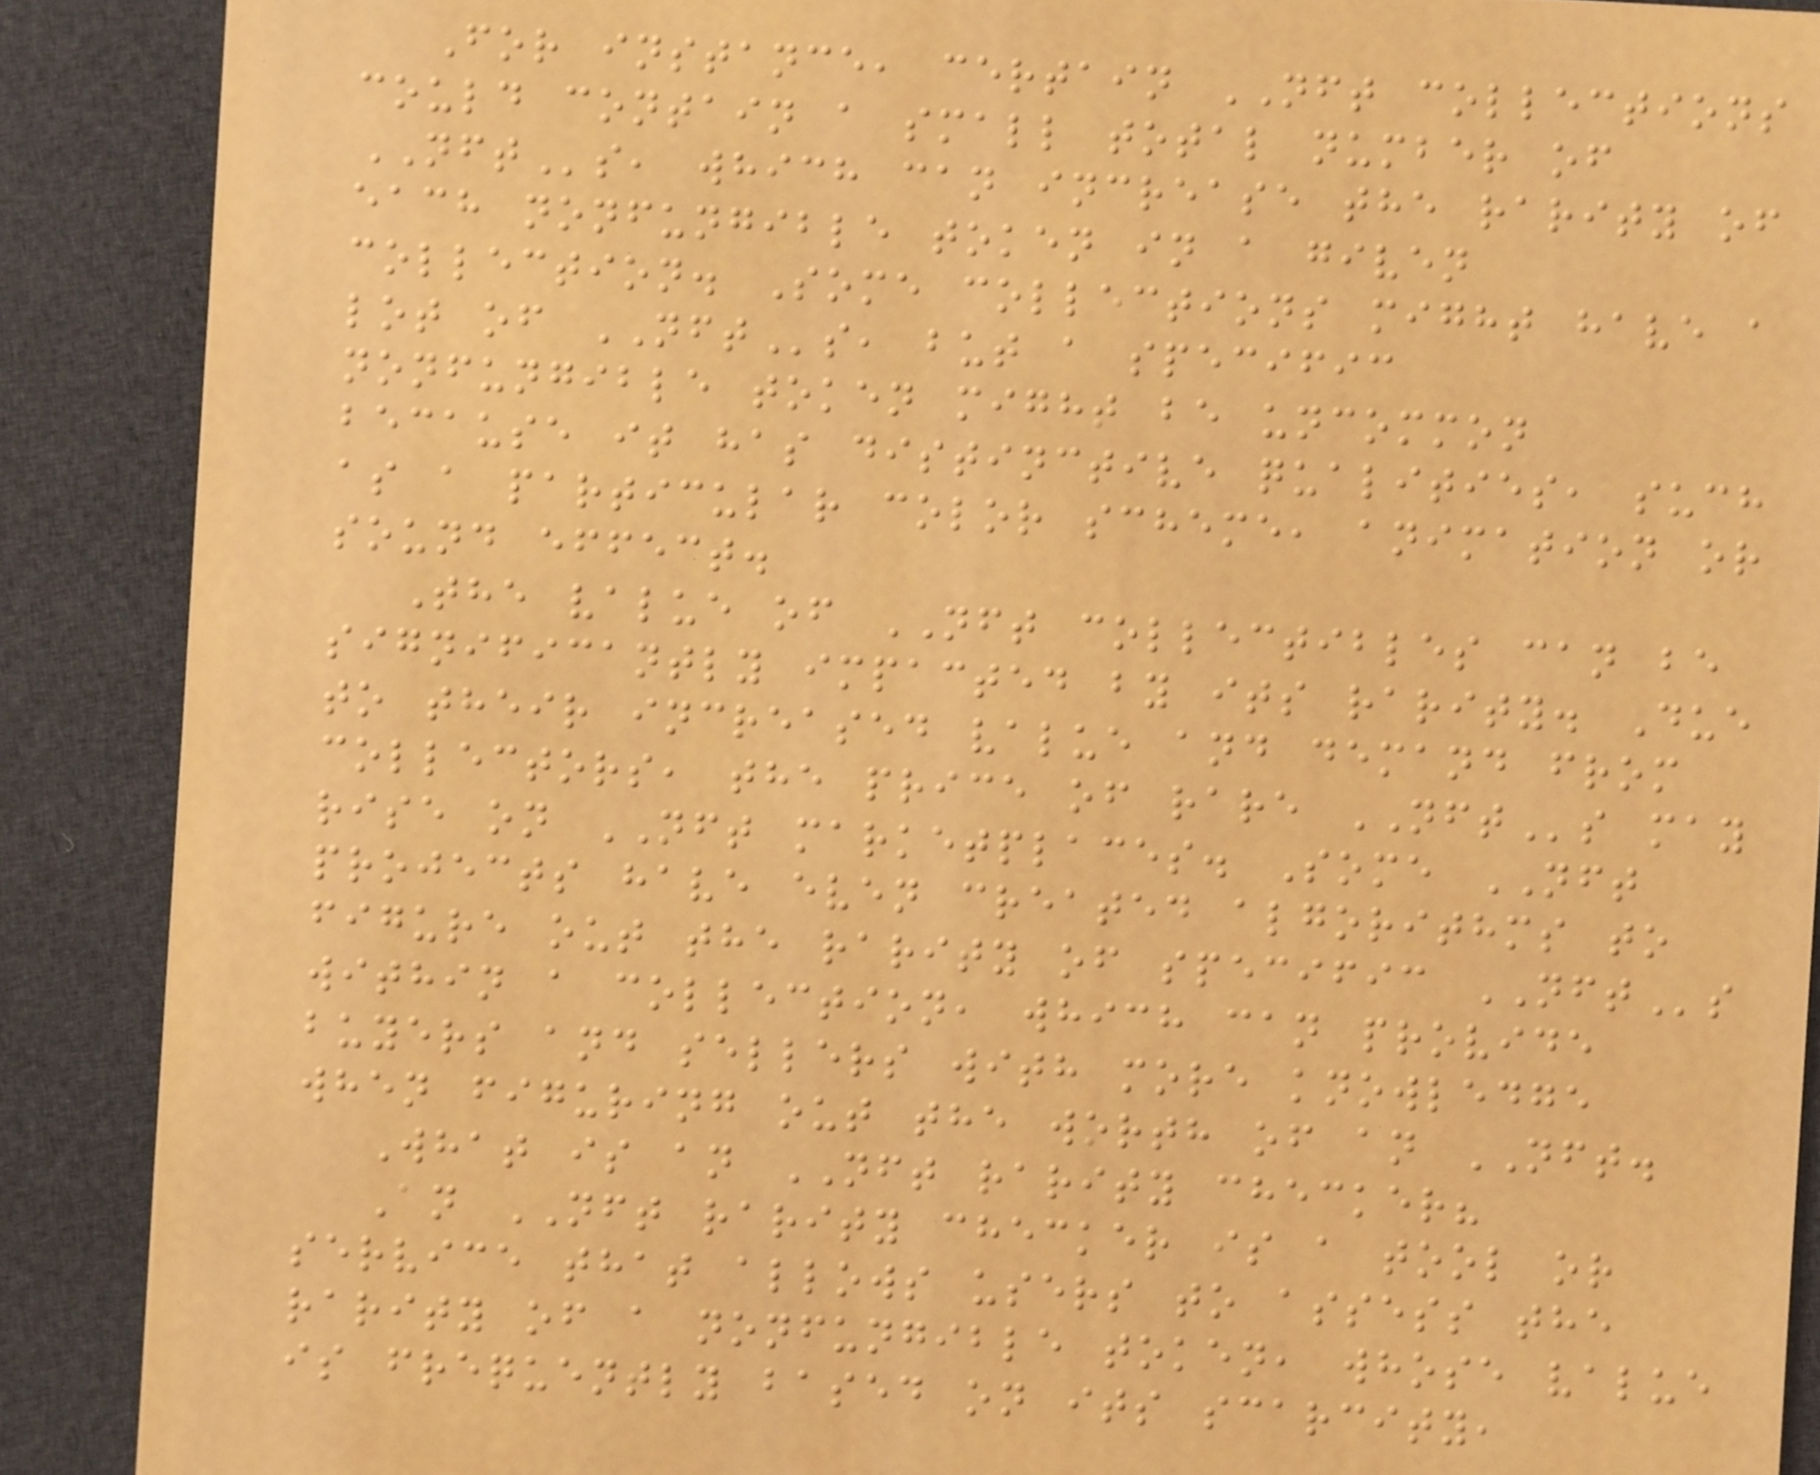For instance, certain NFT collections
could contain a small total number of
NFTs, which can increase the rarity of
each nonfungible token in a given
collection. Some collections might have a
lot of NFTs, but a specific
nonfungible token might be uncommon
because it has distinctive qualities, such
as a particular color scheme, animation or
sound effect.
The value of NFT collectibles can be
significantly impacted by its rarity. Due
to their increased value and demand from
collectors, the price of rare NFTs may
rise on NFT marketplaces. Some NFT
projects have even created algorithms to
figure out the rarity of specific NFTs
within a collection, which can provide
buyers and sellers with more knowledge
when figuring out the worth of an NFT.
What is an NFT rarity checker?
An NFT rarity checker is a tool or
service that allows users to assess the
rarity of a nonfungible token, whose value
is frequently based on its scarcity,
